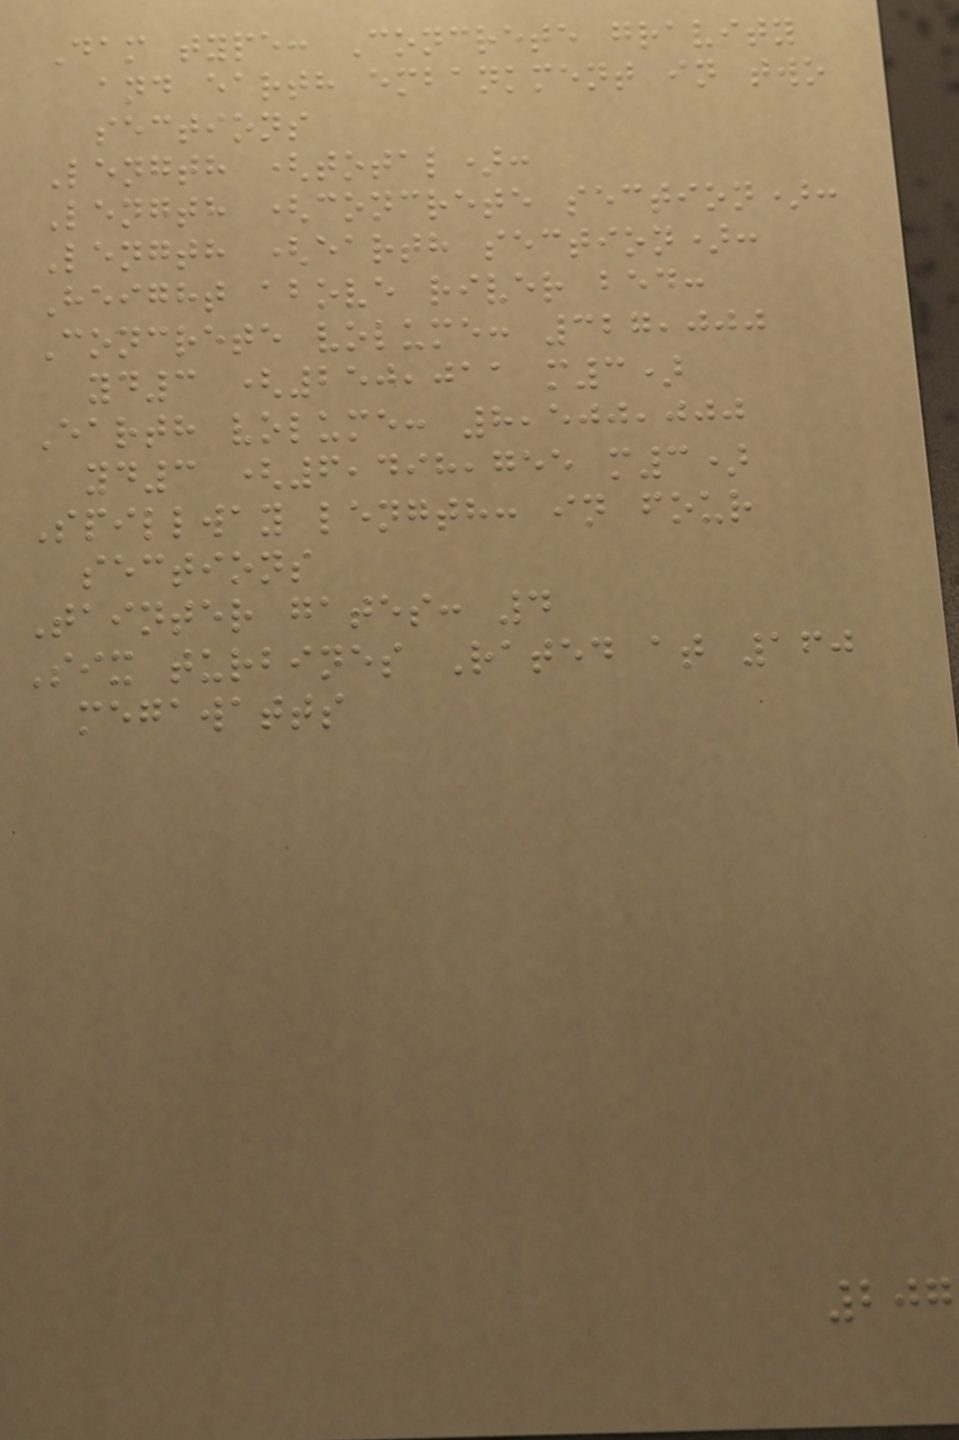Dam type: Concrete gravity
and earth embankment in two
sections
Length (total):
Length (concrete section):
Length (earth section):
Height above river bed:
Concrete volume: 327,000
yd3 (250,011 m3)
Earth volume: 8,500,000
yd3 (6,498,755 m3)
Spillway length: in four
sections
Tainter gates: 4
Six turbines Rated at 160
megawatts
207
